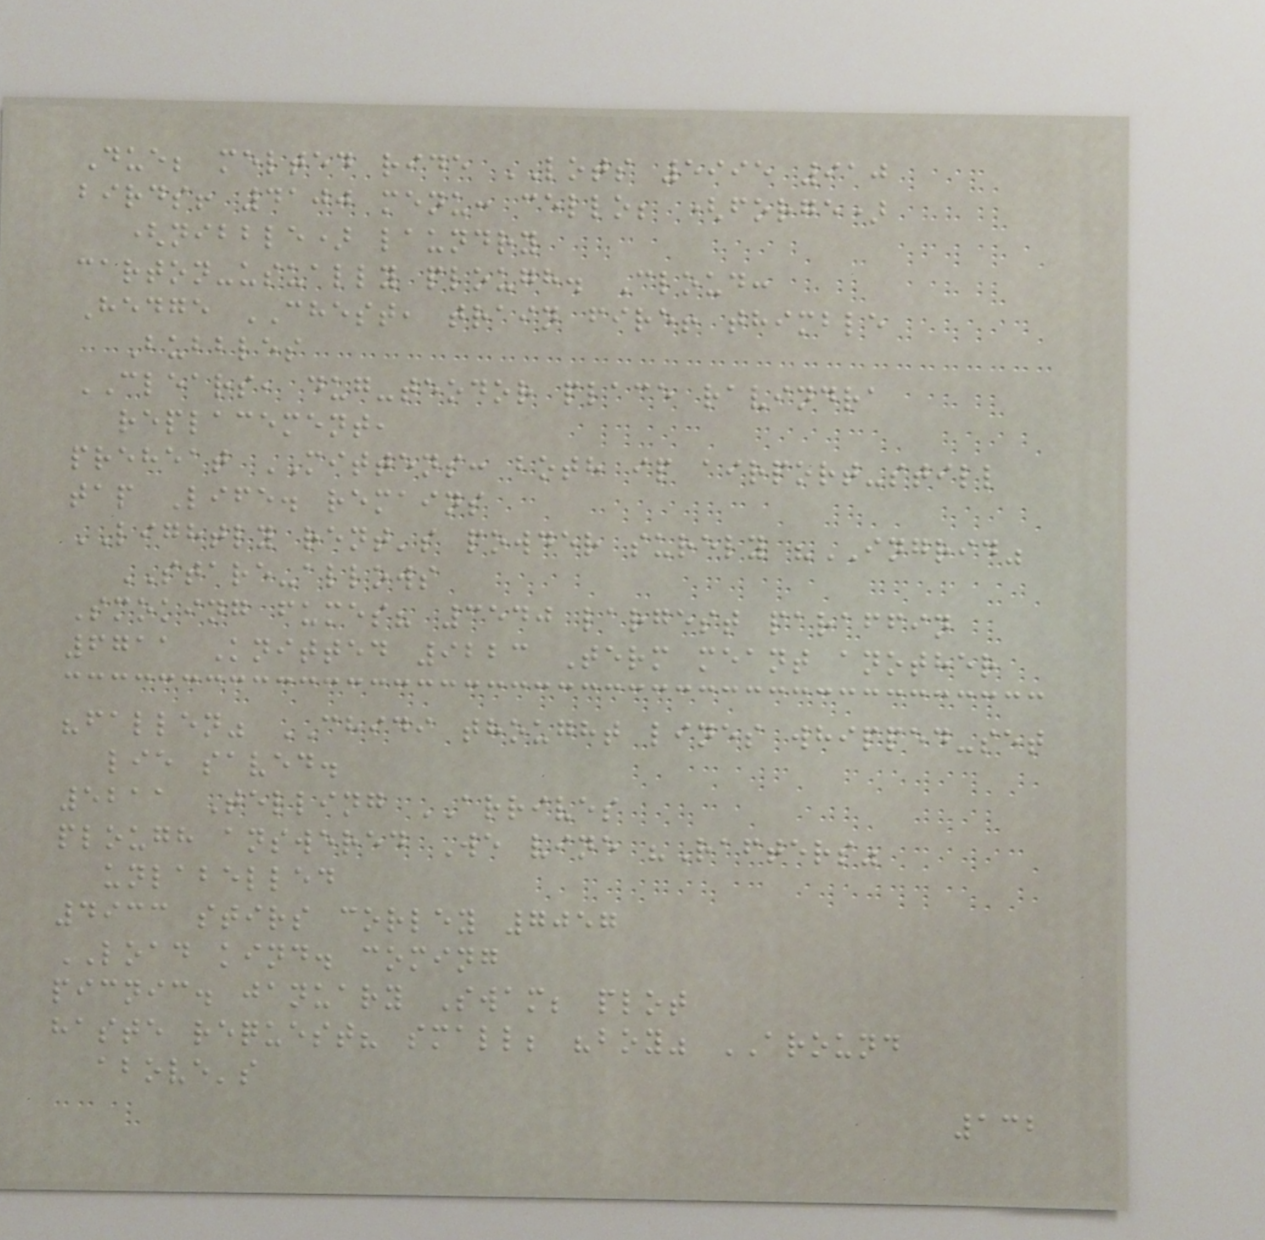Due; melted ride LOTS 5995 910
birds! 4100 menu: cello; (forge)
(nibble) laundry
carton-usually plough. Cloud:
Hedge CHEST, train fire! thimble
Bubbles
CLEARS, dug-teodor place ravindra
replacement,
preheat MITTENS: both ip airport-still
tap Life. remains
LIGHTLY rent's powder surely "INGRID"
STARE-allows
Smoking fumes? 3540 largest paraffin
6711 Knitted 9223 Term meant another
"fallen" CHIDI thought lines whipped-set
lie saved.
5211 Telling ARRIVES
plough answered We vine "Rafters"
unlabelled
4933 stirs corley 7057
LOAD kind. coming
picnic. january Swam; plot
haste request? small; "boy" AROUND
above's
132
